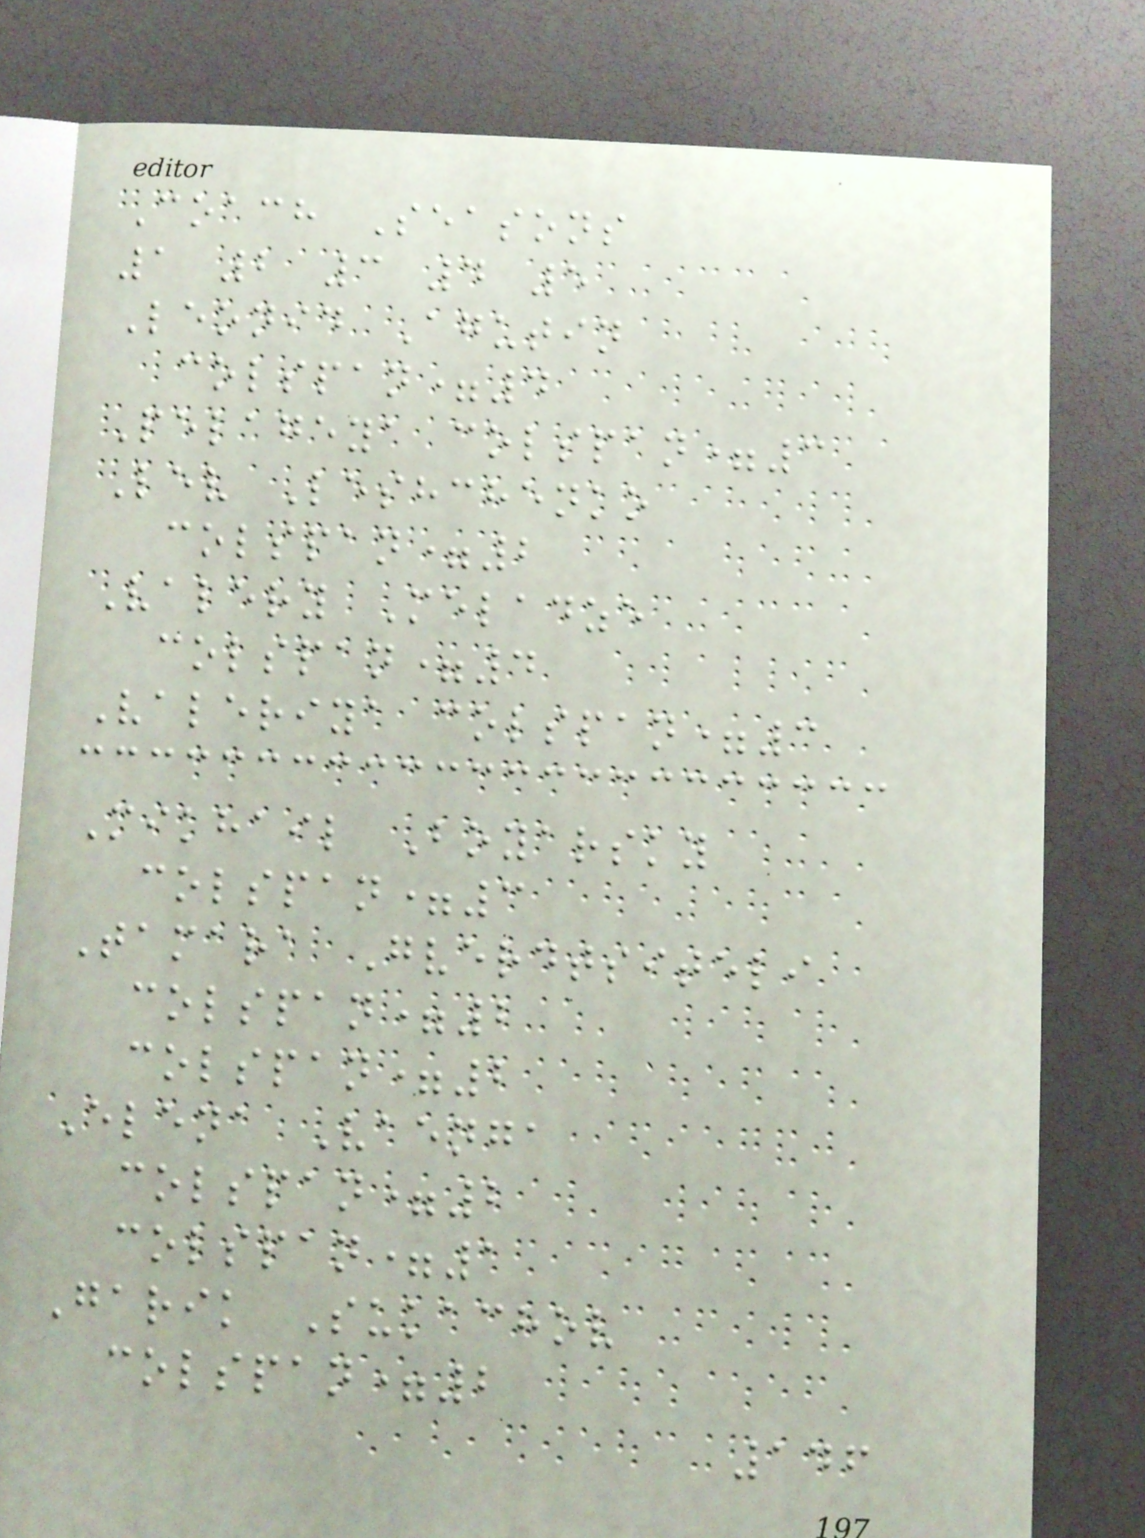Coach Seasons
1 2 3 4 5
Leonid Agutin
colspan=4
Pelageya colspan=3
Lev Leshchenko
colspan=2
Valery Meladze
colspan=4
Valeriya colspan=3
Mikhail Boyarsky
colspan=3
Tamara Gverdtsiteli
colspan=2
colspan=2
Elena Vaenga
colspan=2
colspan=1
Garik Sukachov
colspan=2
146
